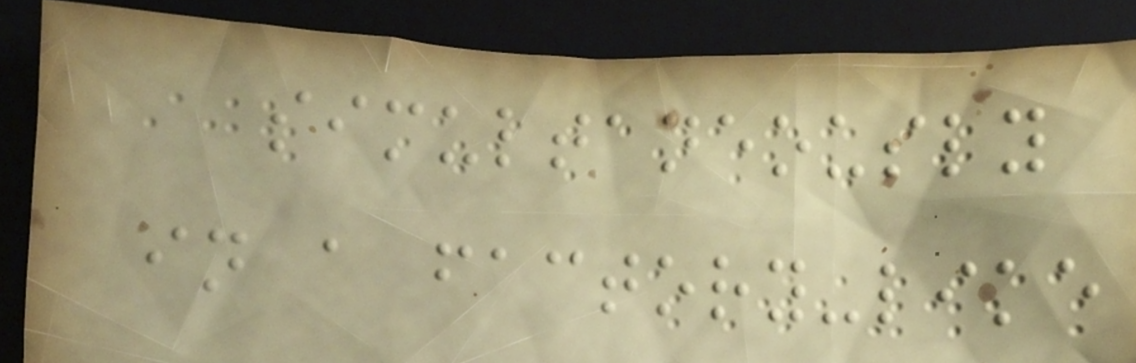simultaneously
in a factory-like
